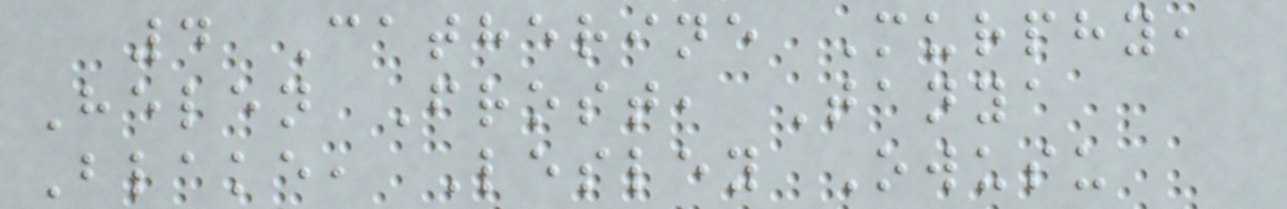4 Catherine Murphy,
Helen Frost, Tanya
Blake, Lesley Owusu
